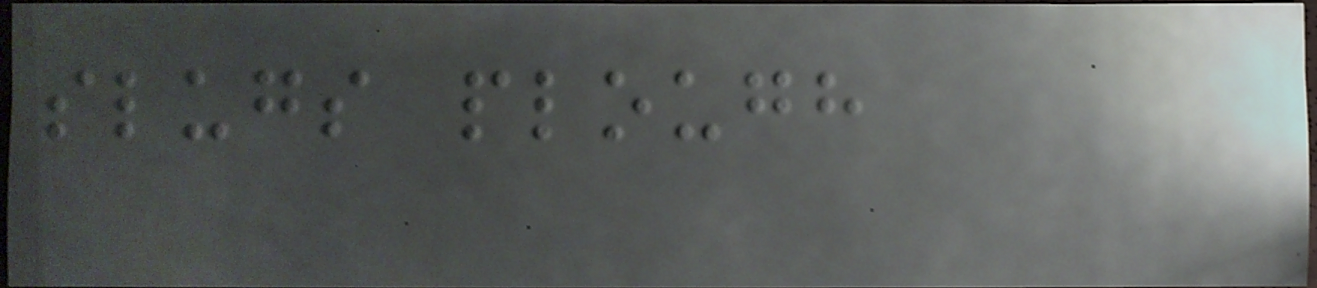slugs plough
